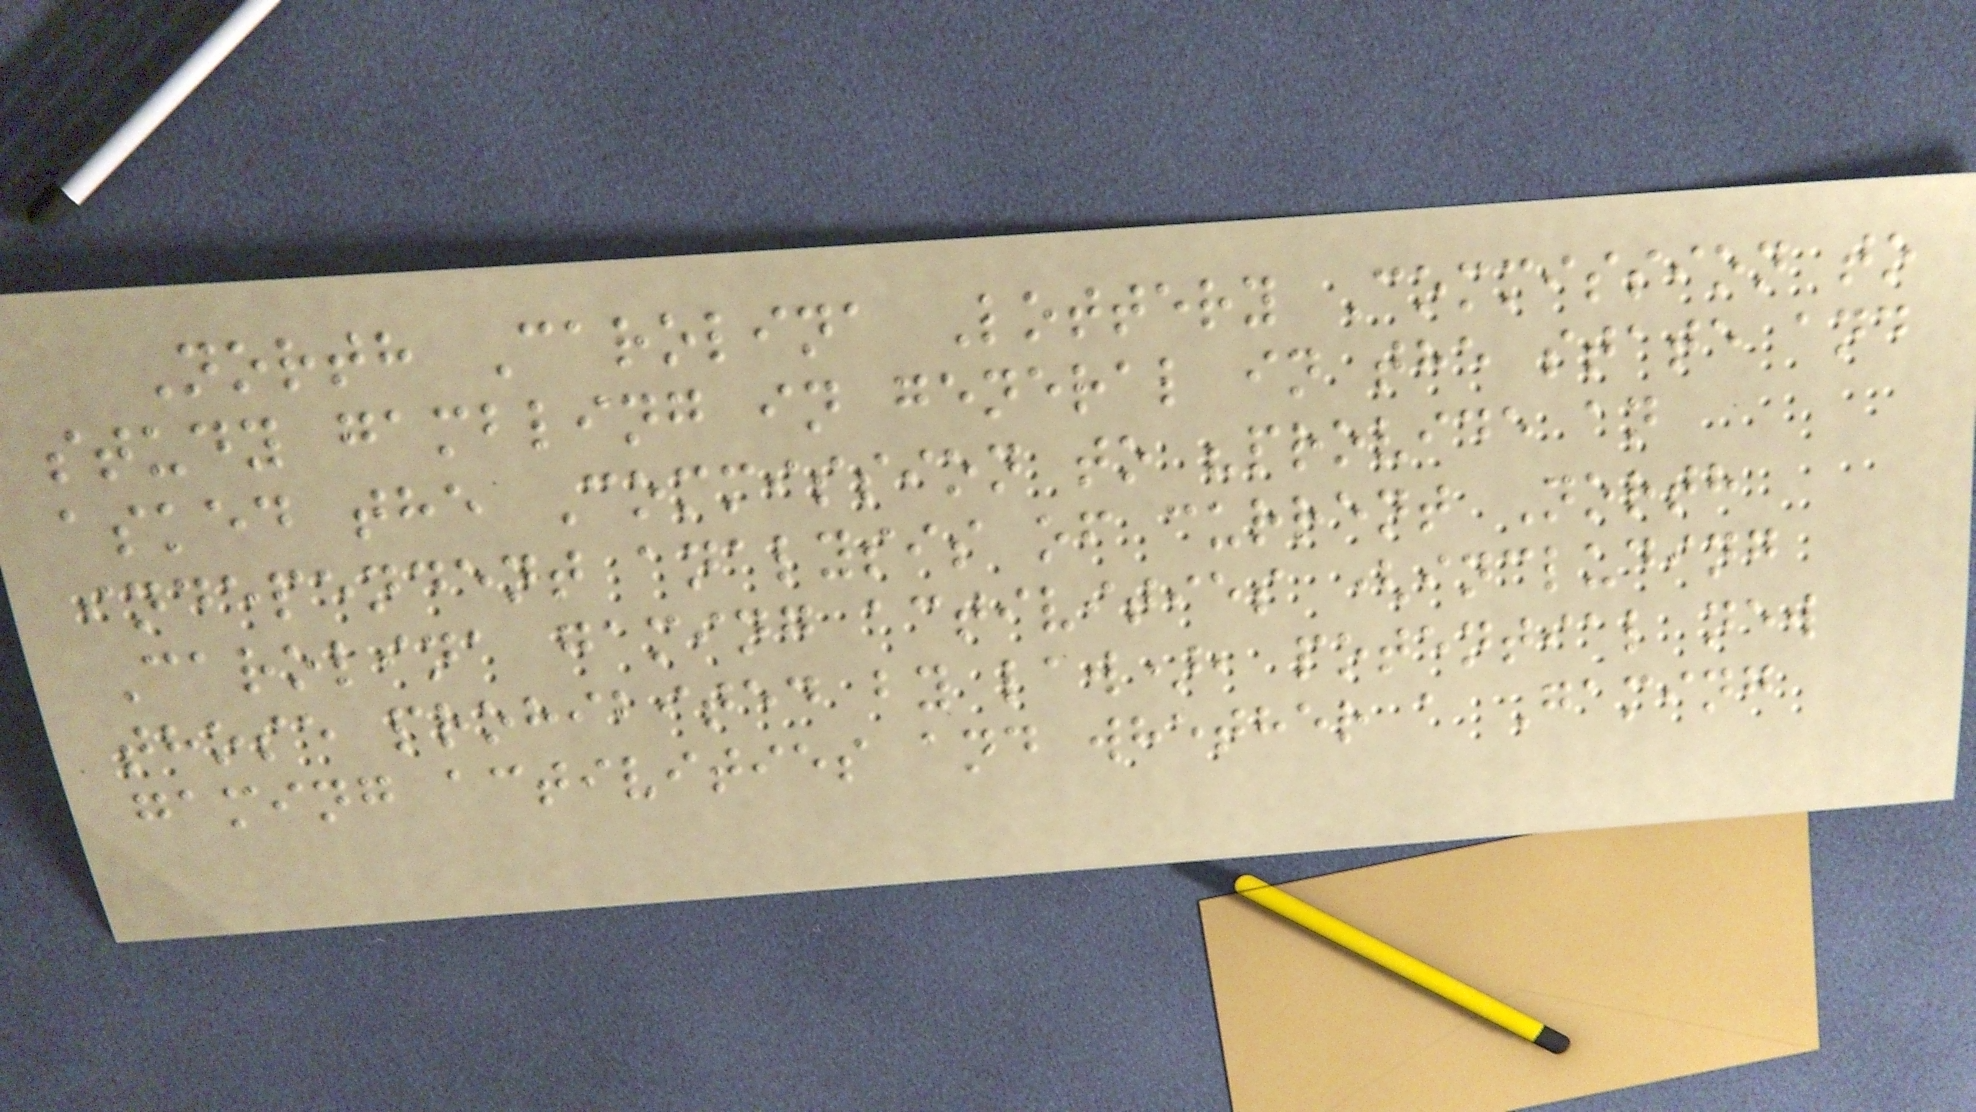North Carolina Lottery Commission to
study gambling in general in the state and
asked the Commission to "provide an
independent analysis of current North
Carolina gaming activities (including
those prohibited by law), potential new
gaming activities and whether a Gaming
